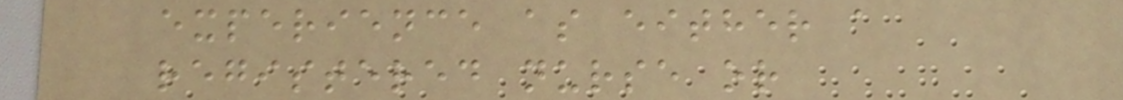experience as either a
registered nurse or
